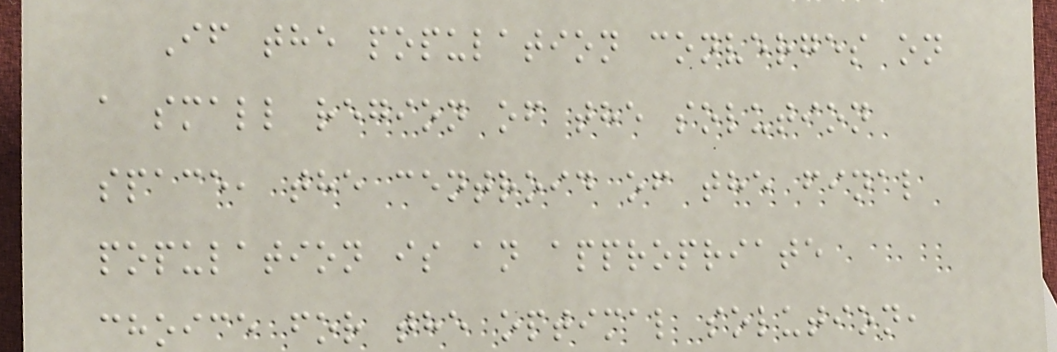If the population converges on
a small region of the solution
space, the centroid of the final
population is an appropriate
choice for the optimal solution,
